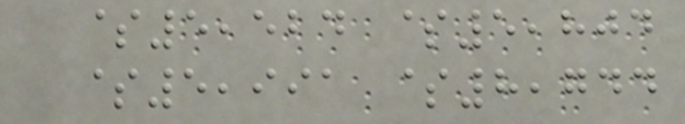$5,524 $5,804
$5,991 $8,744
